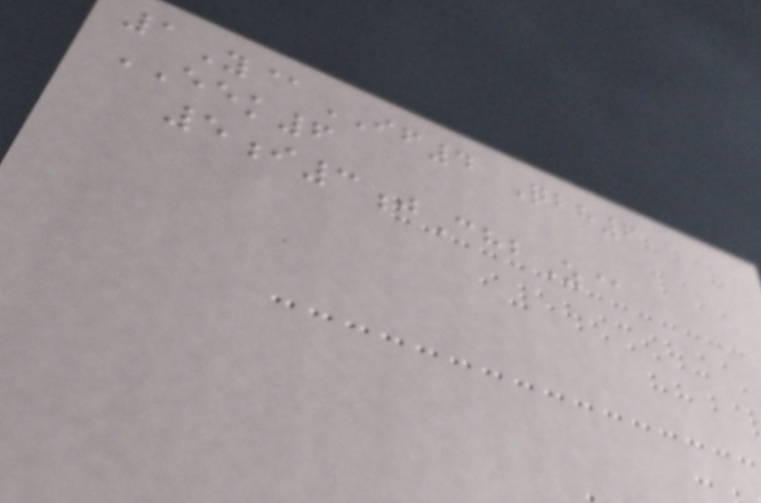1Y@IF4 Qbh6
EEK6
5i3jChbZ@
